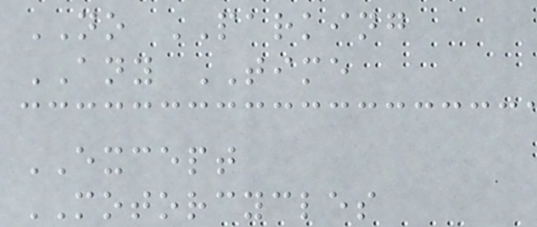NO PARKING
ANY TIME
EXCEPT
MOTORCYCLES
